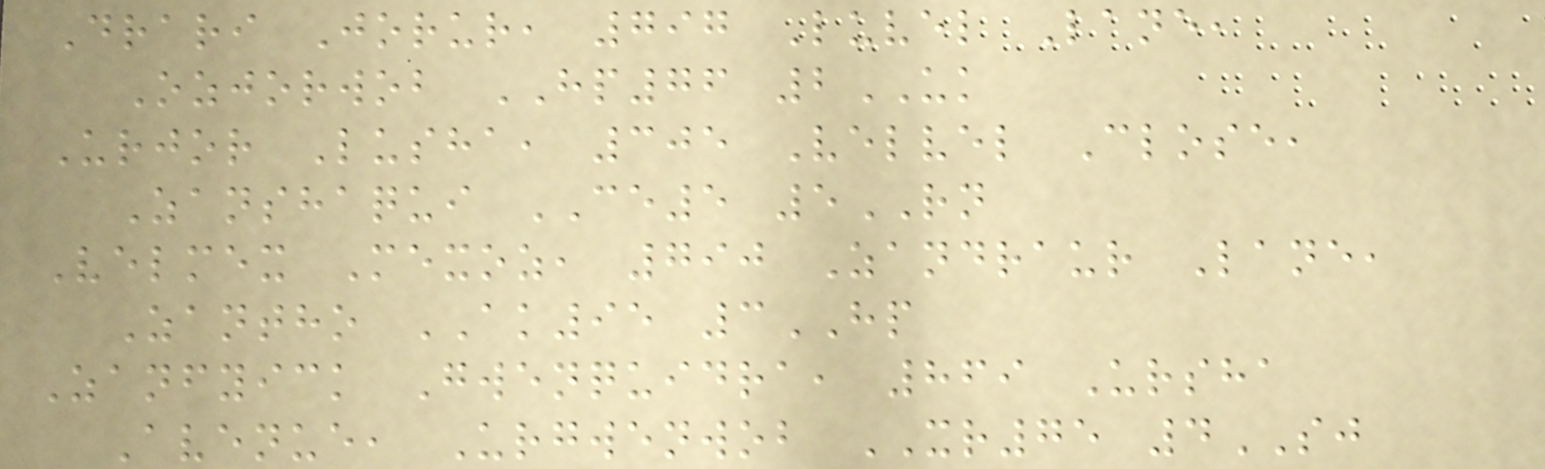Drari Jorur, 797 Luvel Lane,
Ozjorwob HP76 2UK
Urjor Lusha, 305 Velvel Close,
Zanshaqui CE5 5RN
Velmex Mexoz, 790 Zandraur Lane,
Zantho AK95 3HP
Zanfyick Gwenquidra, 869 Ursha
Avenue, Urgwenwob XR75 4SJ
